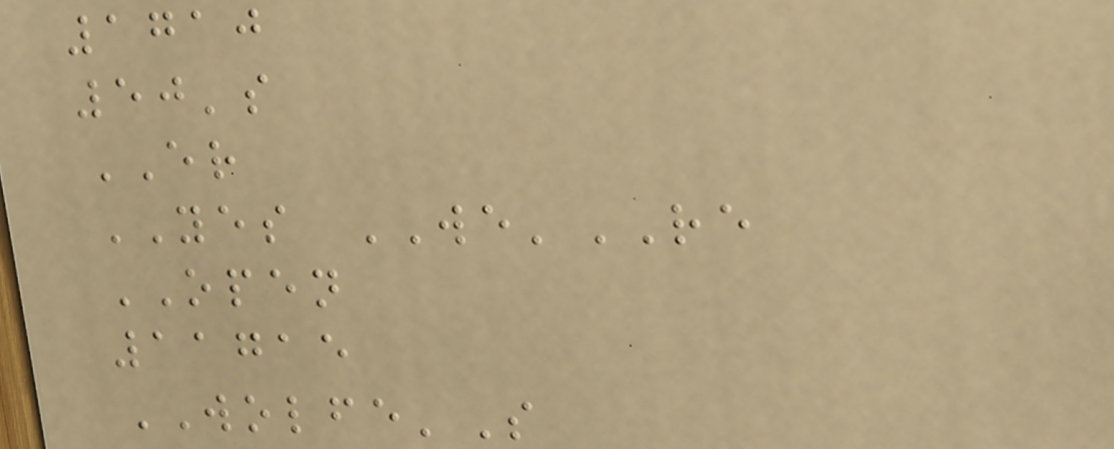1710
50's
ER
YES WE'RE
OPEN
11715
WOLFE'S
